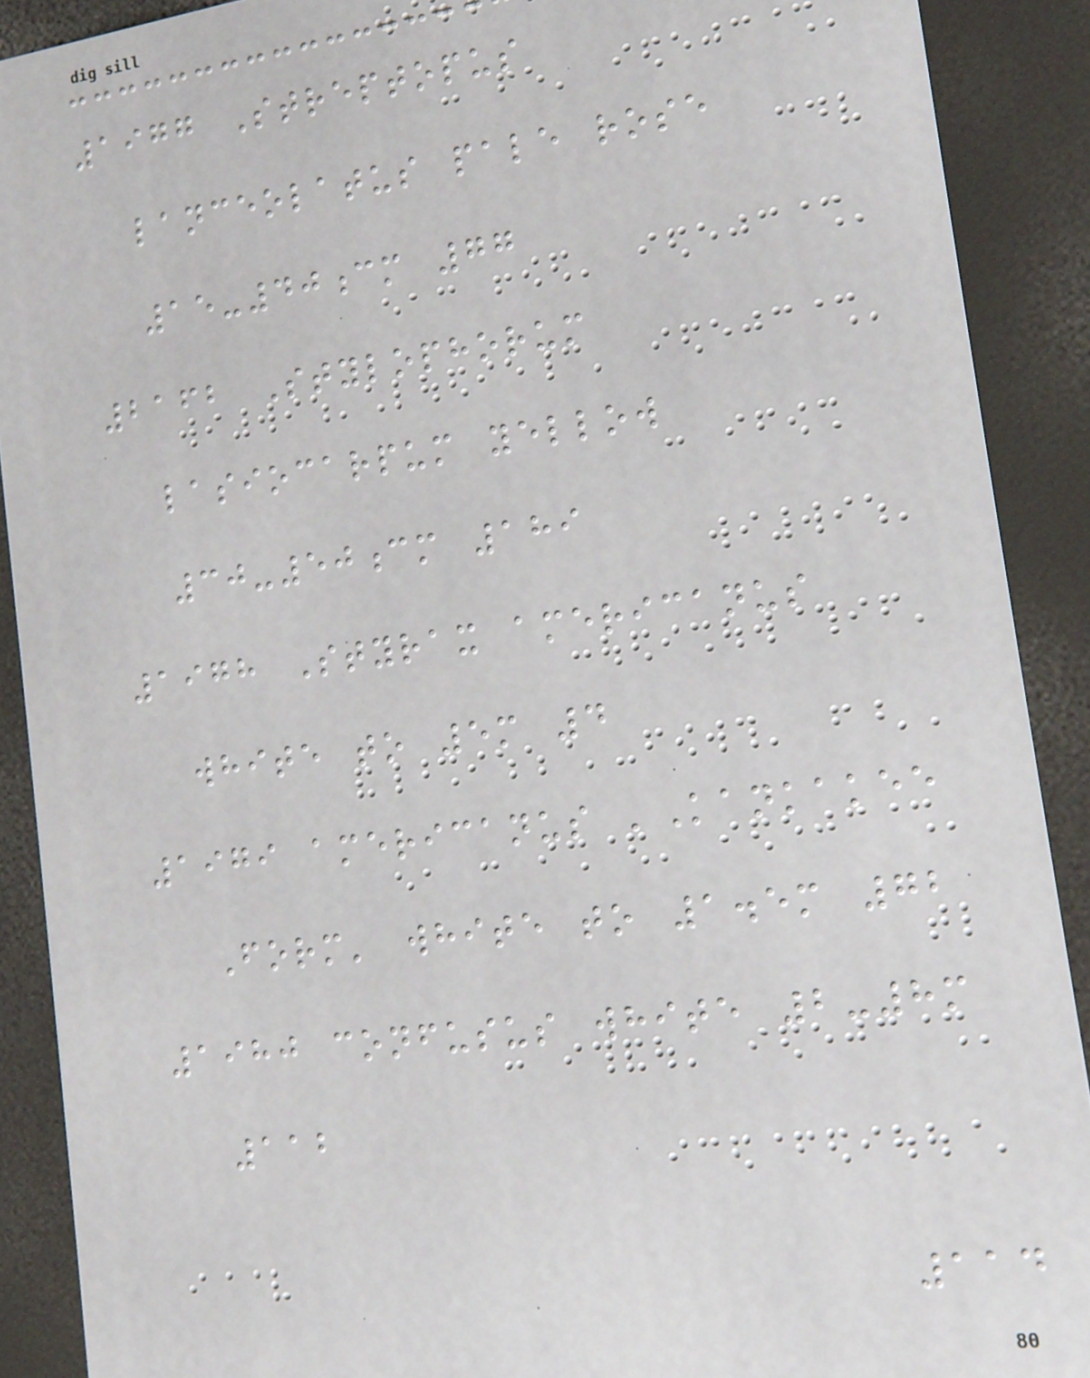1977 Streptopus
lanceolatus pale rose
15-40cm 77
2162 Stylophorum
lasiocarpum yellow
30-50cm 189
1978 Styrax americanus
white to 5m 4
1979 americanus 'Kankakee
Form' white to 1.5m 72
1980 confusus white 2-8m
112
114
